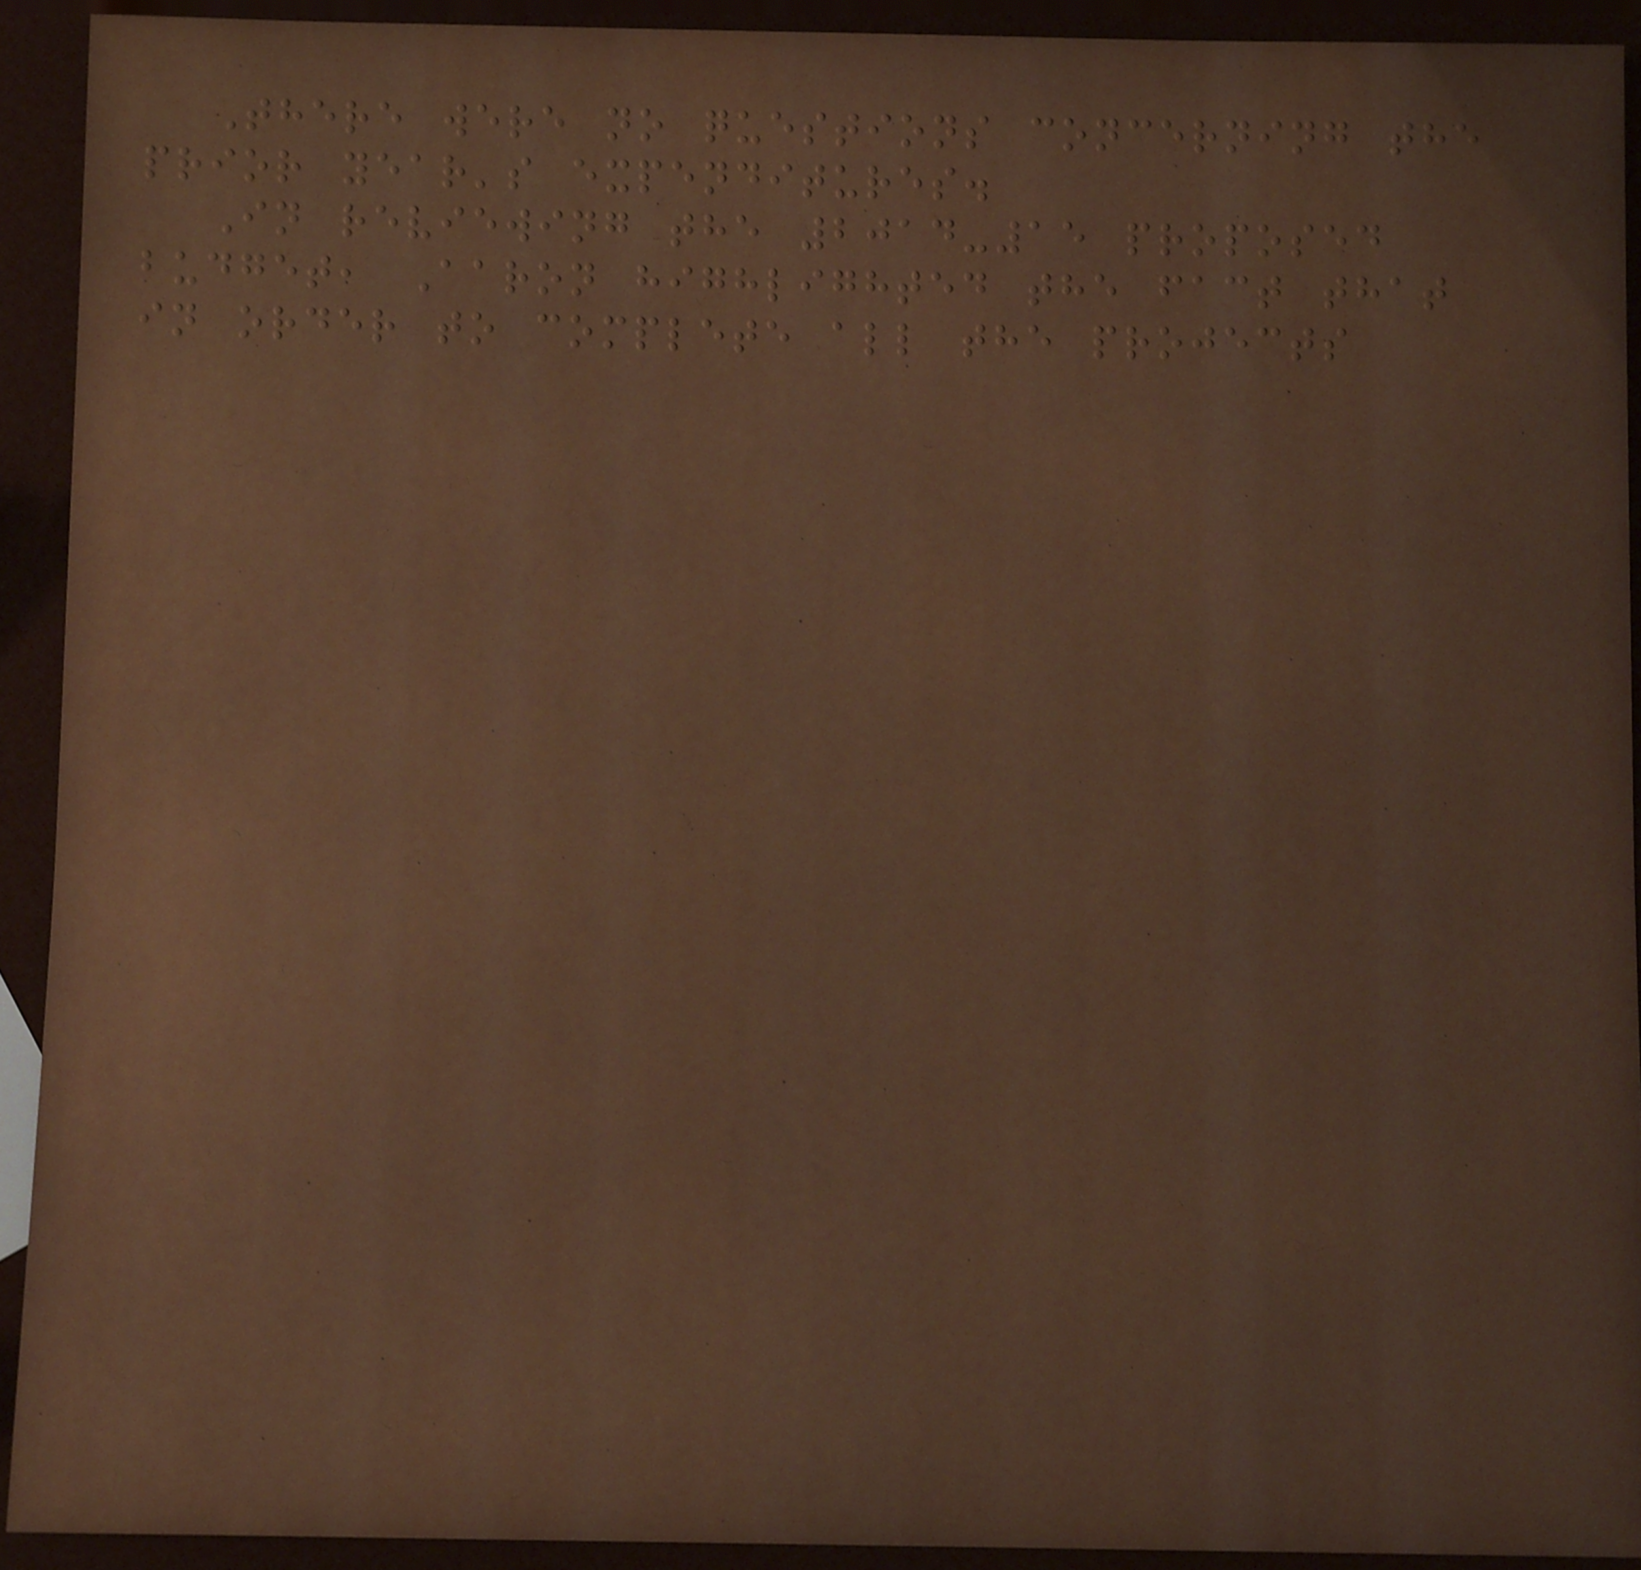There were no questions concerning the
prior year's expenditures.
In reviewing the 2014-15 proposed
budget, Aaron highlighted the fact that
in order to complete all the projects
